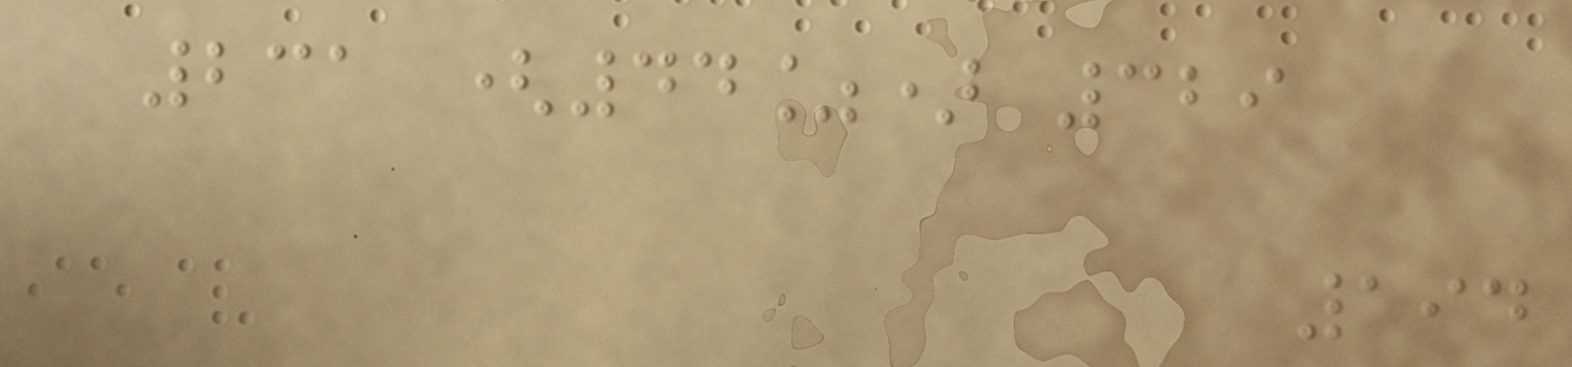231 (44%) 329
194
